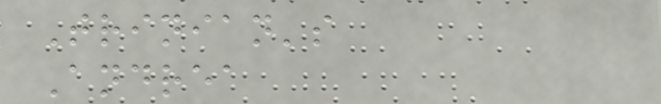Trinian's
Andrea
